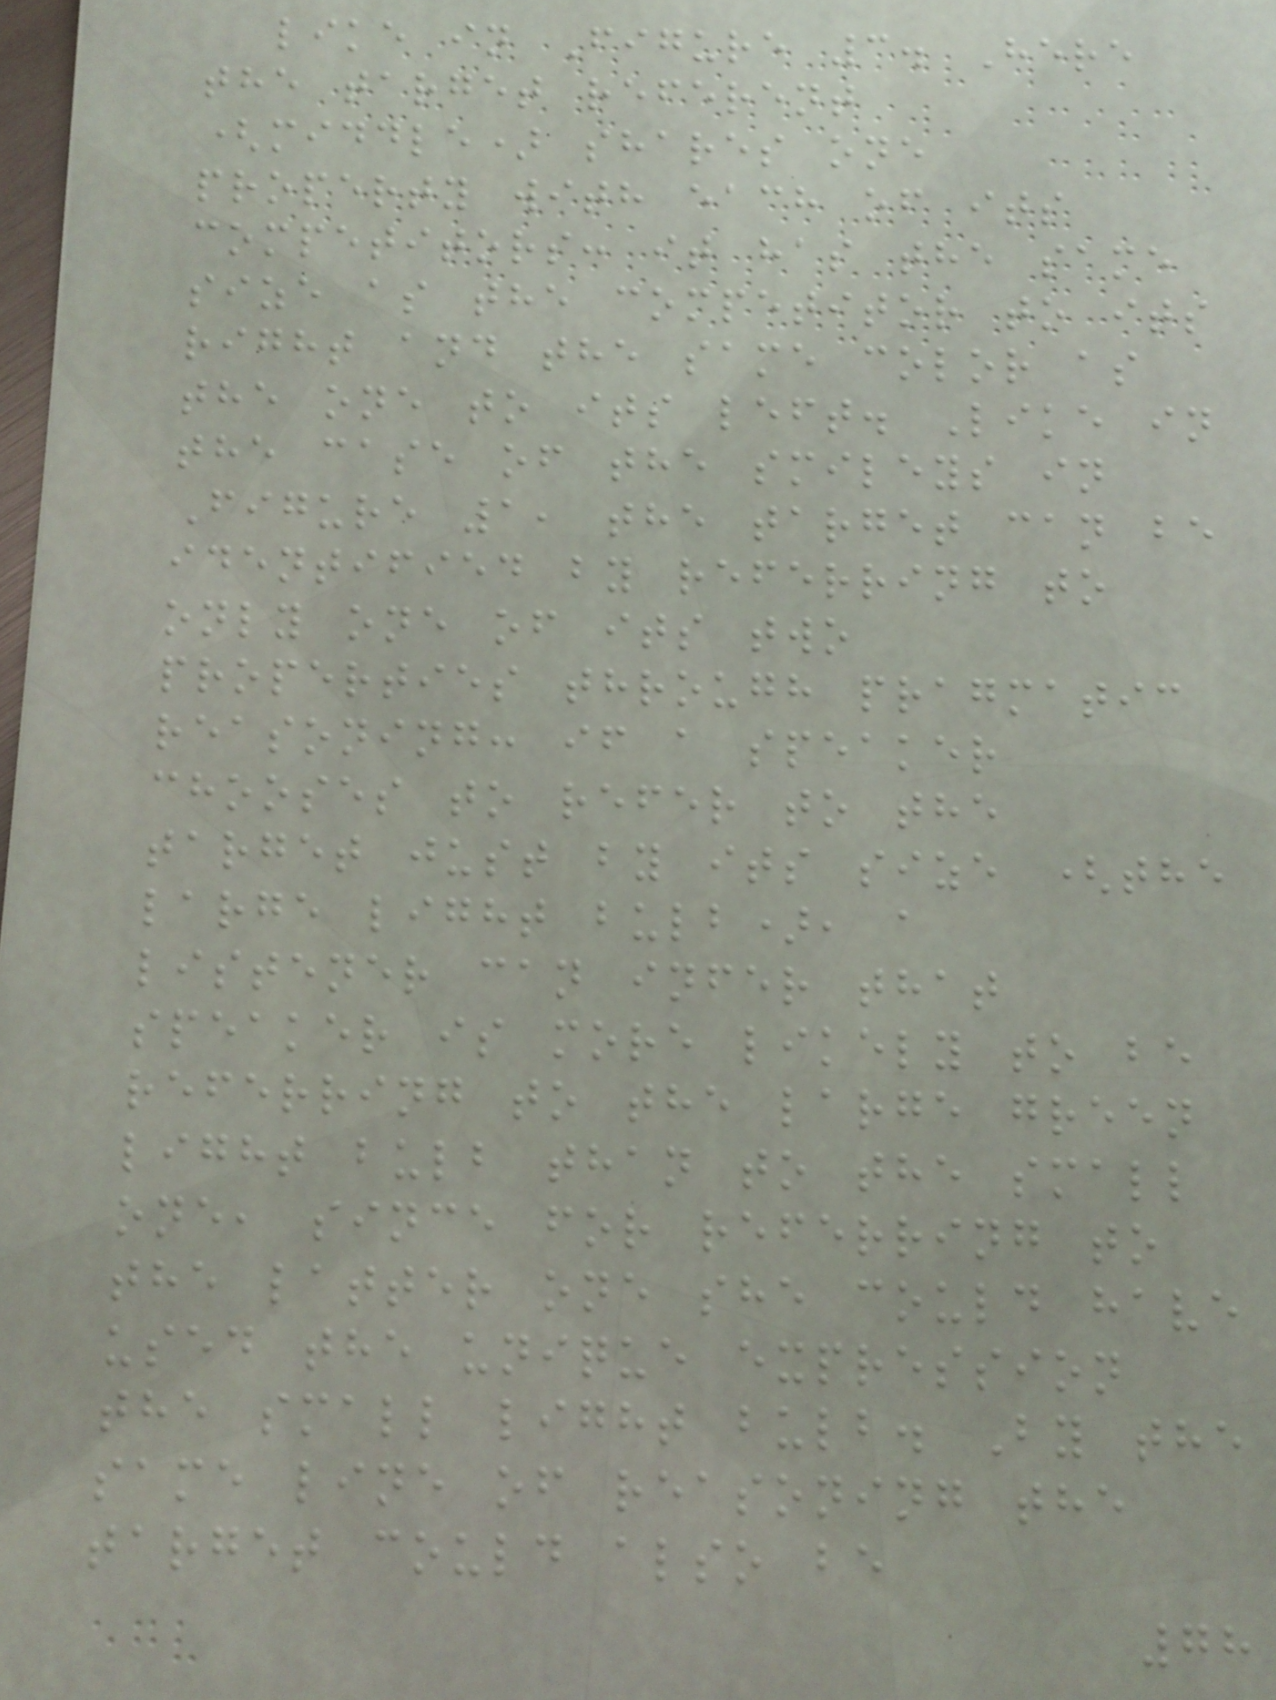like in Figure 3. Here
the target referent
(middle) shares one
property with each of its
competitors: it has the same
size as the competitor to its
right and the same color as
the one to its left. Like in
the case of the smileys in
Figure 1, the target can be
identified by referring to
only one of its two
properties through pragmatic
reasoning: if a speaker
chooses to refer to the
target just by its size (the
large light bulb), a
listener can infer that
speaker is more likely to be
referring to the large green
light bulb than to the small
one, since for referring to
the latter one she could have
used the unique expression
the small light bulb. By the
same line of reasoning the
target could also be
78
